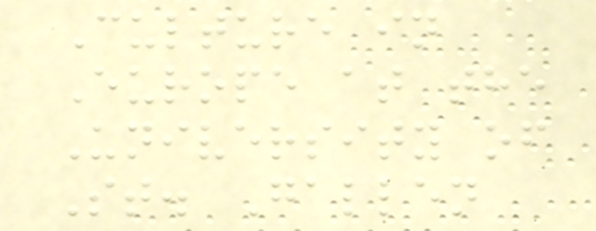Culture in
Europe at the
University of
St. Gallen
